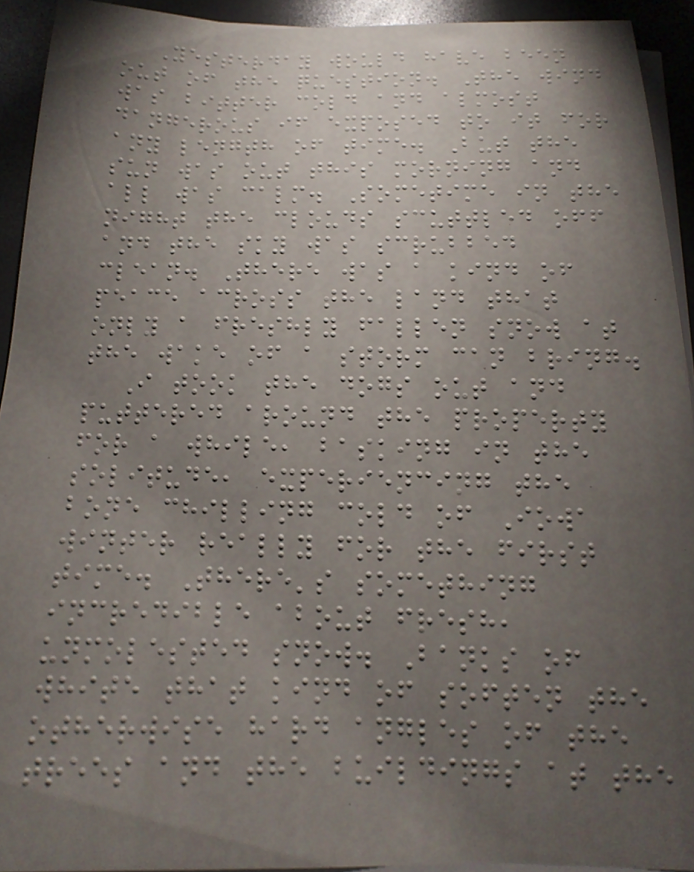Yesterday would have been
out of the question. The wind
was bitter cold and almost
dangerous if exposed to it for
any length of time. But the
sun was out this morning and
all was calm. Sometime in the
night the clouds scuttled off
and the sky was scrubbed
clean. There was a kind of
peace across the land that
only a freshly fallen snow at
the wake of a storm can bring.
I took the dogs out and
puttered around the property
for a while, basking in the
solitude, experiencing the
bone chilling cold of Iowa
winter really for the first
time. There's something
incredible about fresh,
unmolested snow. Banks of
white that kind of soften the
otherwise hard angles of the
trees and the buildings at the
